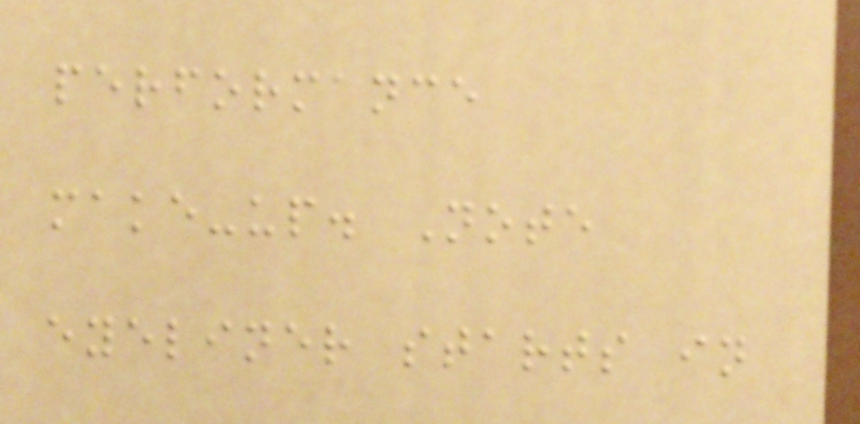performance
make-up. Note
eyeliner starts in
